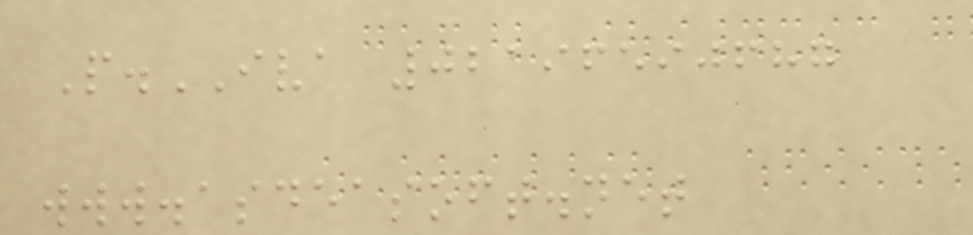P.IVA 02196590687
www.asdeasoft.net
